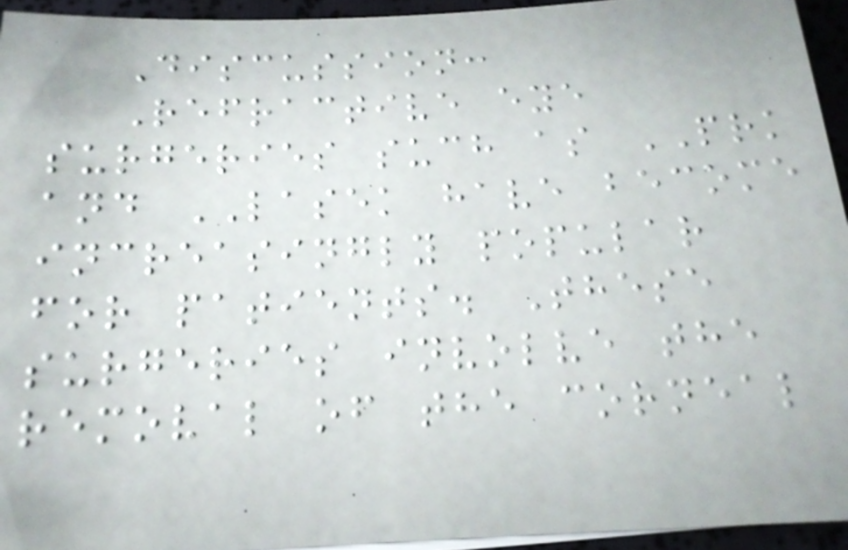Discussion:
Refractive eye
surgeries such as PRK
and LASEK have become
increasingly popular
for patients. These
surgeries involve the
removal of the corneal
